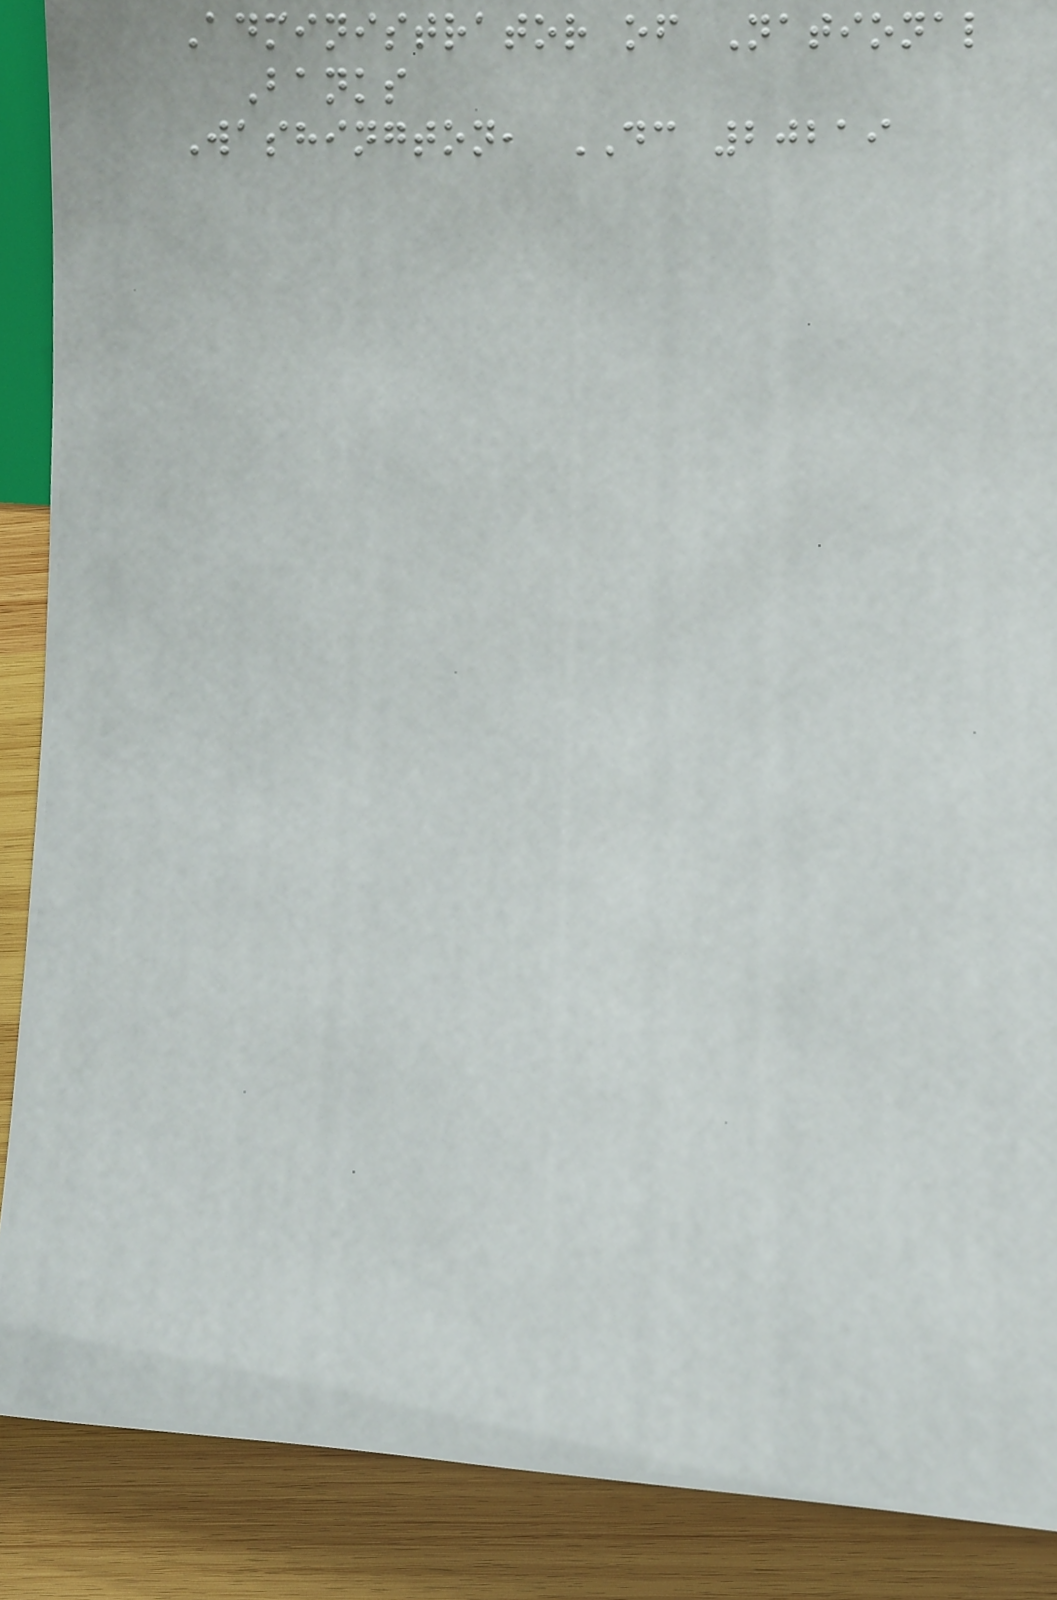Administrator of National
Banks
Washington, DC 20219
